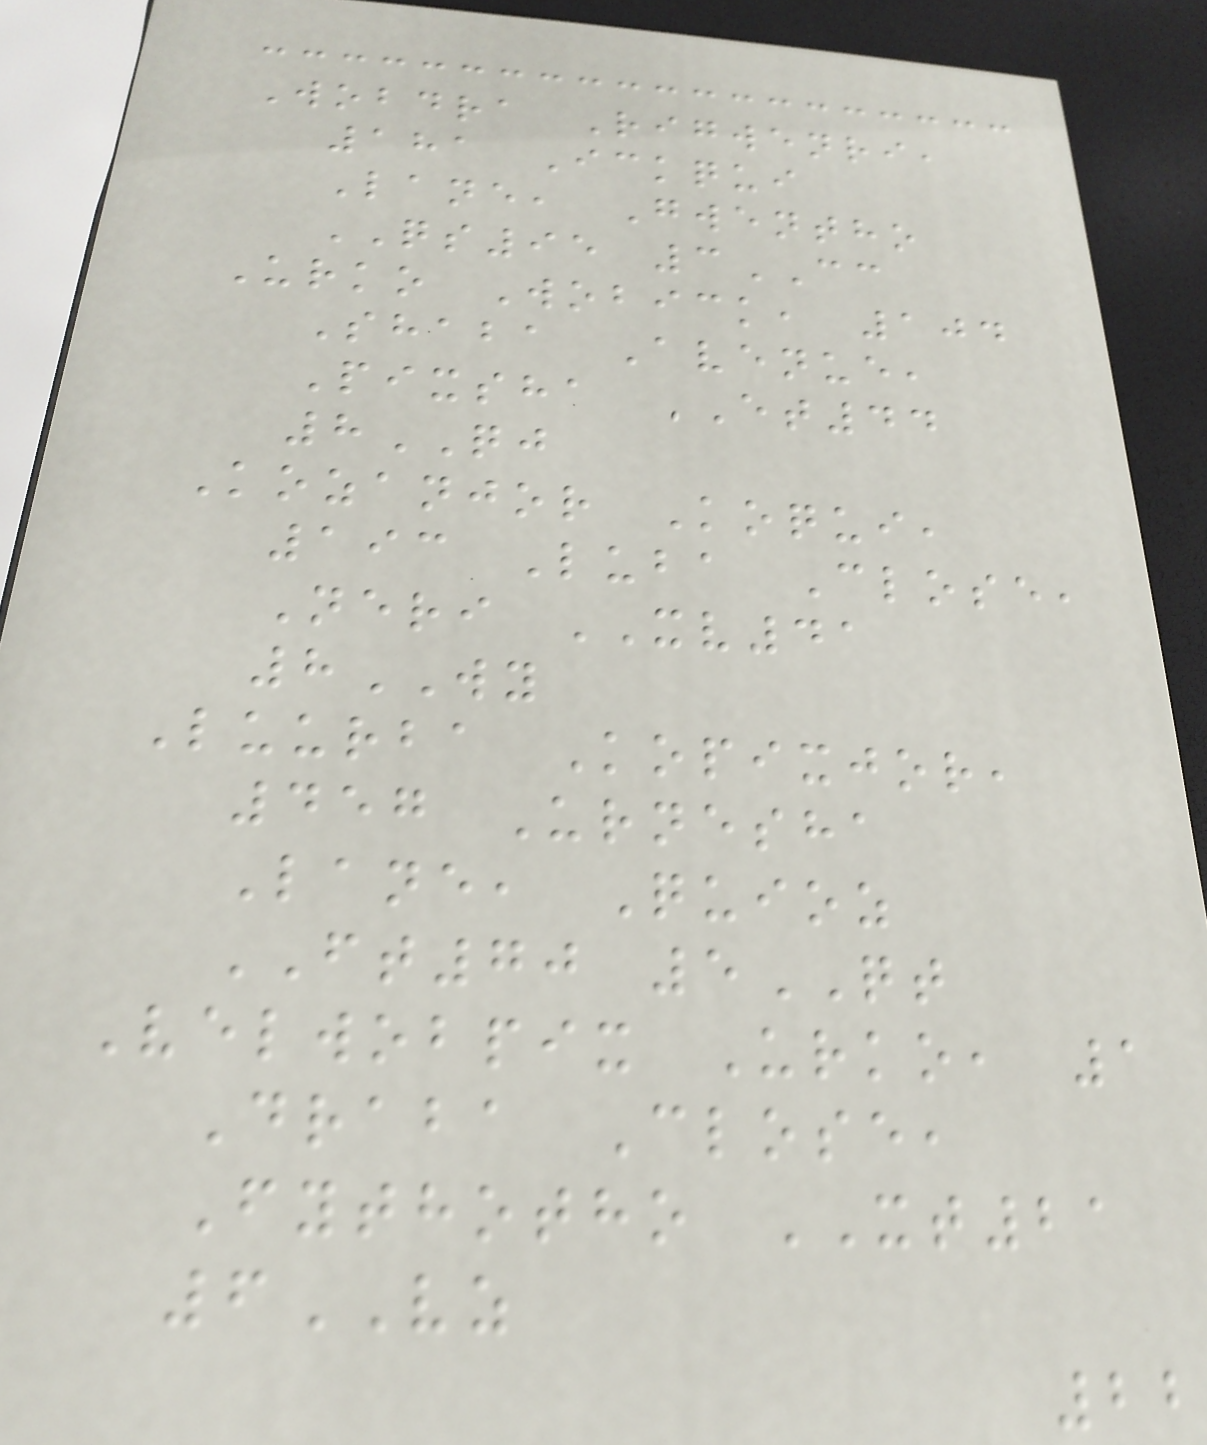Wobdra Rigwenri,
181 Ickqui
Lane, Gwentho
QS95 3CC
Urko Wobick, 104
Shaba Avenue,
Pixsha ET44
8QJ
Kozanjor Koqui,
193 Luba Close,
Neri XV41
8WY
Luurba Kopixjor,
457 Urnesha
Lane, Quioz
FT70 5QT
Velwobpix Urko, 1
Draba Close,
Fythotho XT21
6VZ
22
